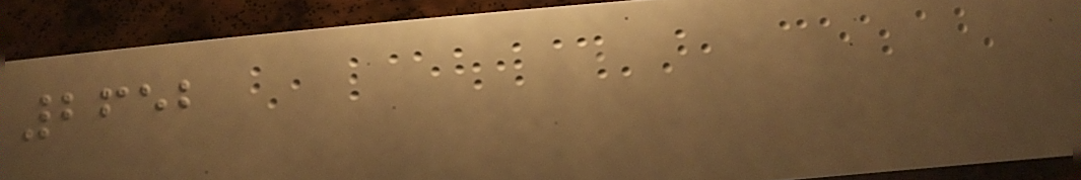2652
